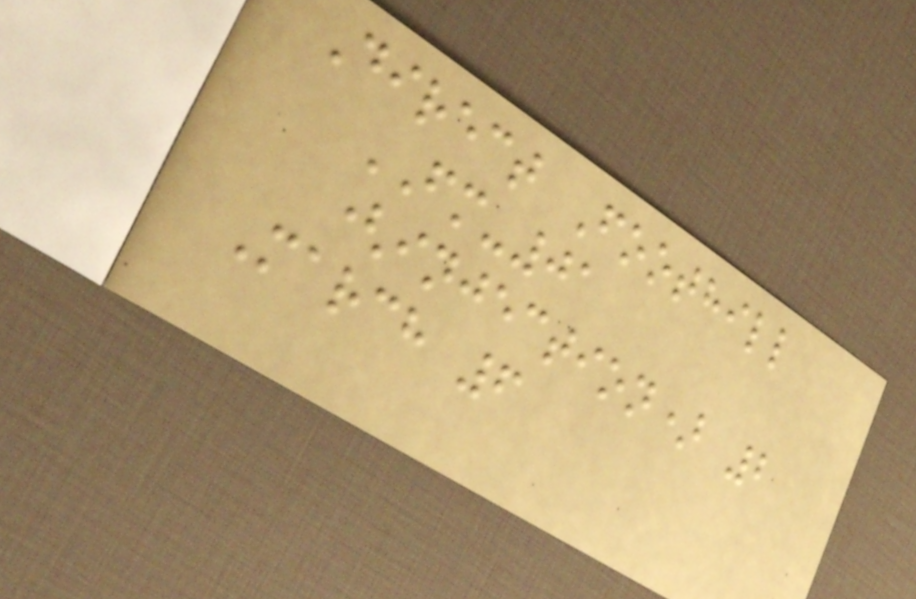Direct Foothill
FM-01
(injection) 2
March 6
